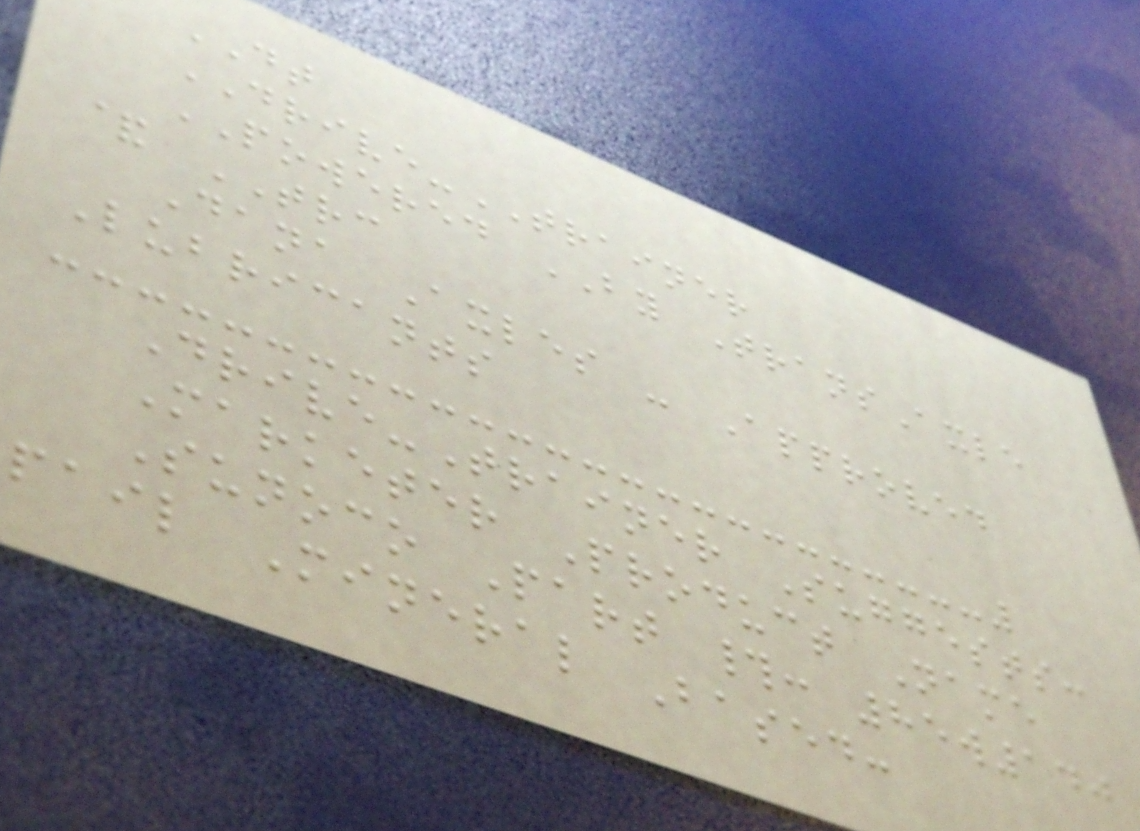DT
DRIVE-TRAINER
POWERED BY TransAxle
& TRC
Dana Axles - Approved
Lubricants
Drive-Trainer Suggests:
Marketer Product Name
Sunoco Part #: 85w140
pail Mineral Based:
